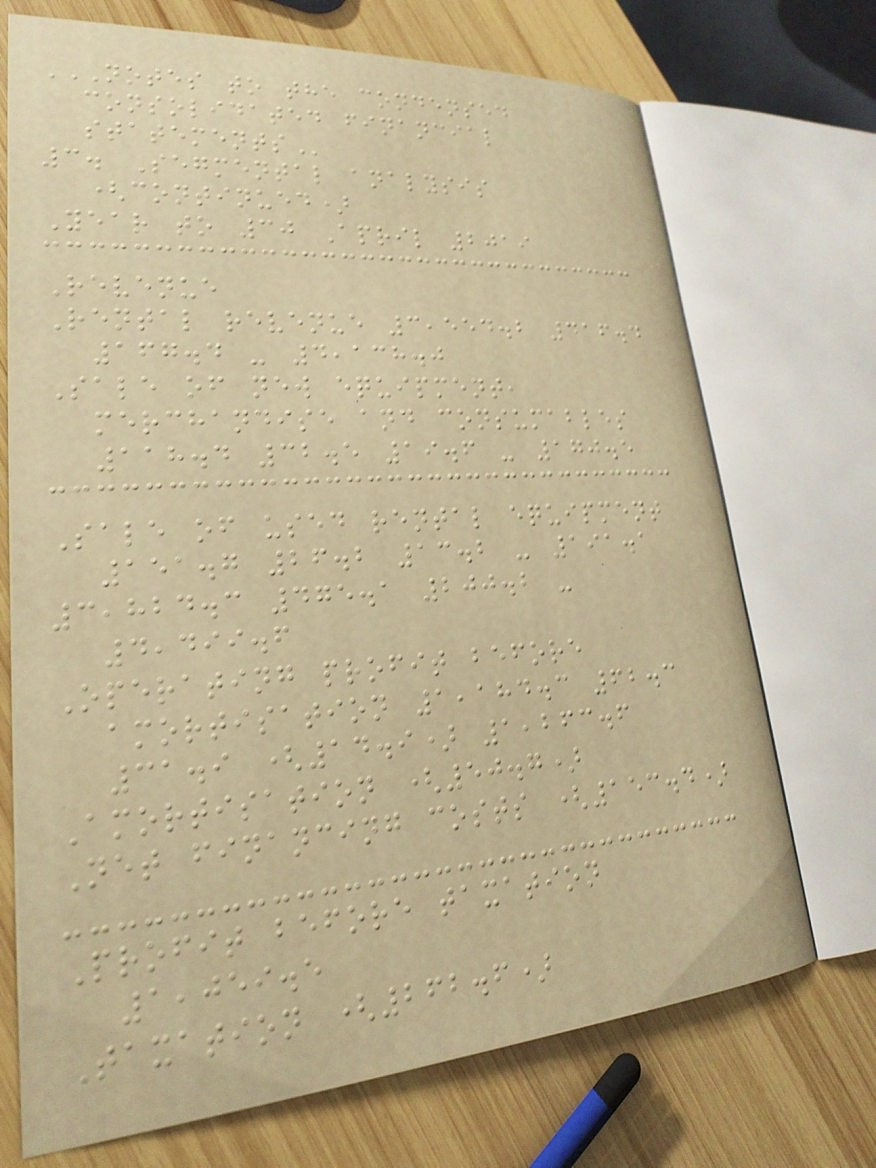NOTES TO THE CONDENSED
CONSOLIDATED FINANCIAL
STATEMENTS
3. Segmental analysis
(continued)
Year to 30 April 2019
Revenue
Rental revenue 3,554.2 416.4
167.4 - 4,138.0
Sale of new equipment,
merchandise and consumables
118.4 32.5 19.6 - 170.5
Sale of used rental equipment
151.7 26.2 13.2 - 191.1
3,824.3 475.1 200.2 -
4,499.6
Operating profit before
amortisation 1,184.3 62.3
31.9 (14.9) 1,263.6
Amortisation (50.7)
Net financing costs (153.4)
Profit before taxation
1,059.5
Taxation (262.6)
